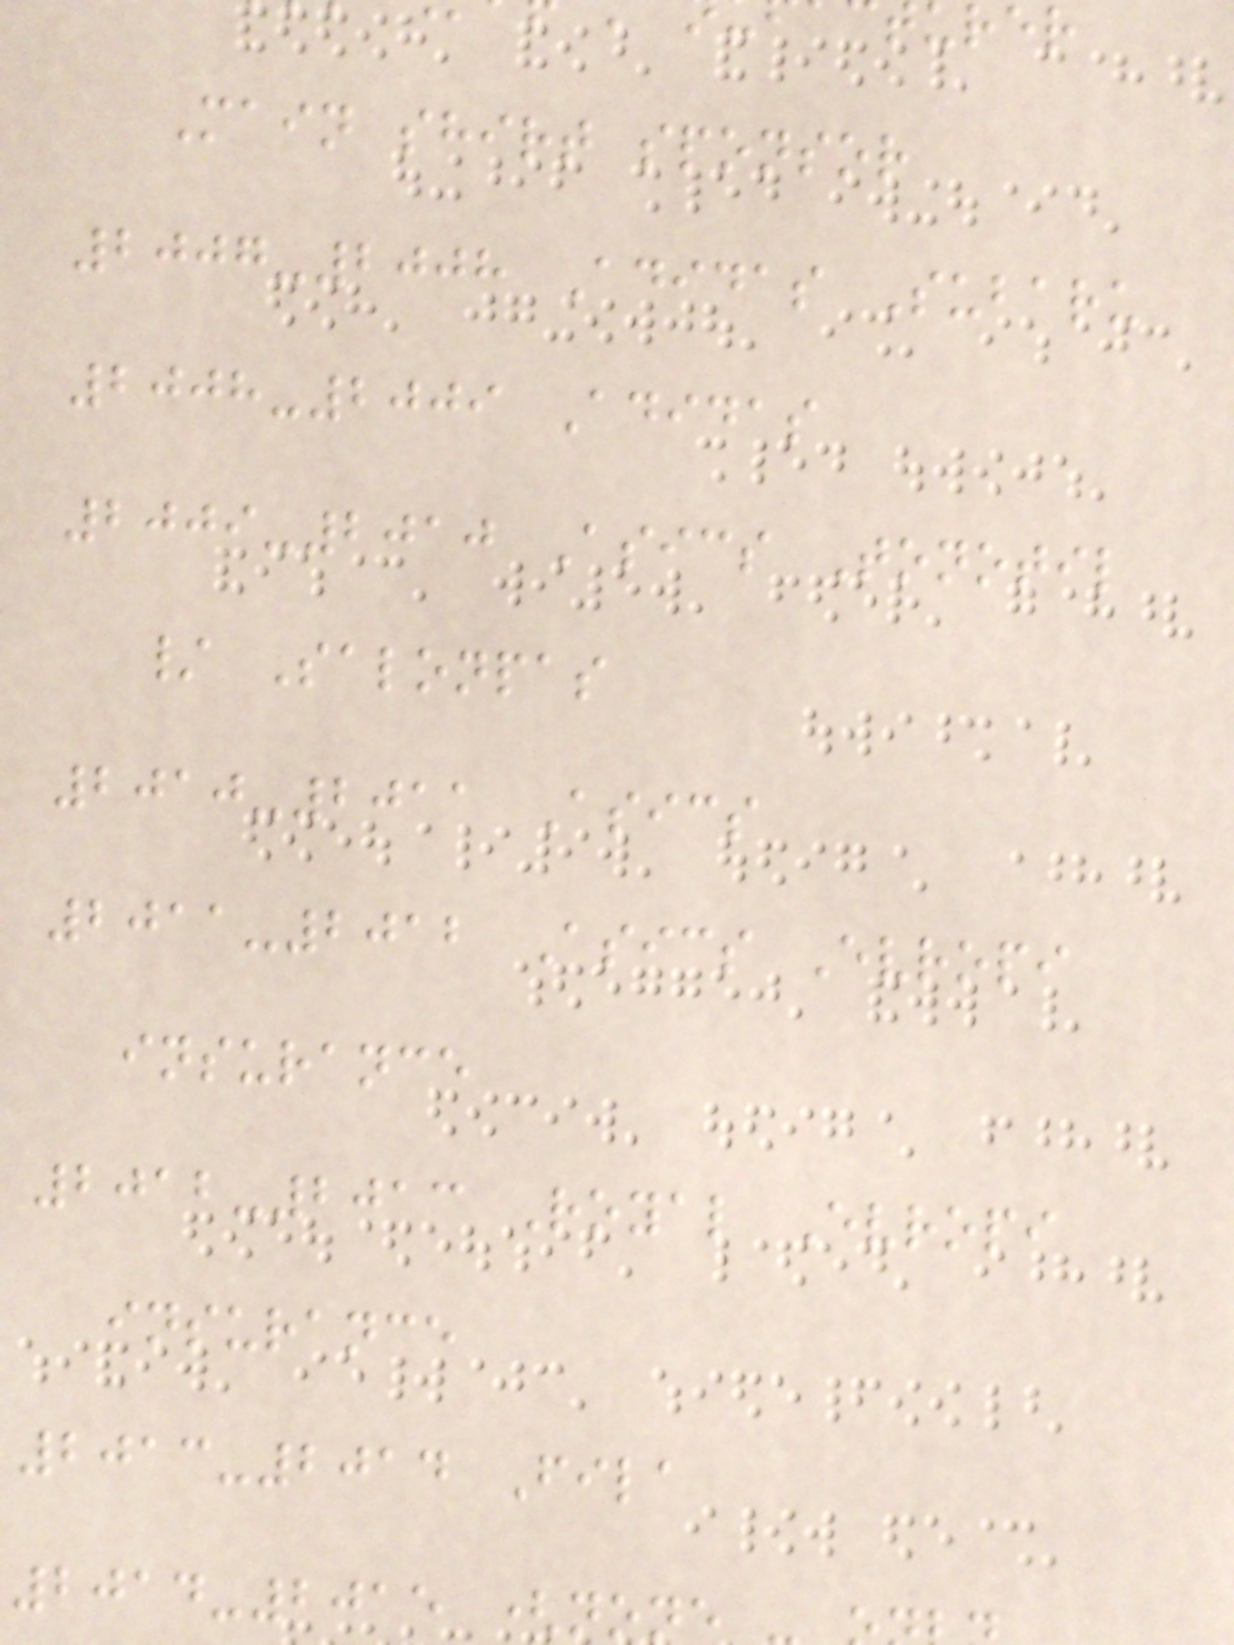Main shirt sponsor
2007-2008 Adidas Subaru
2008-2009 Adidas
2009-2010 Asics Tonotil
/ Salonpas
2010-2011 Asics
2011-2012 Asics Evropi
insurance
2012-2013 Royal Evropi
insurance
2013-2014 Fila
2014-2015 (none
